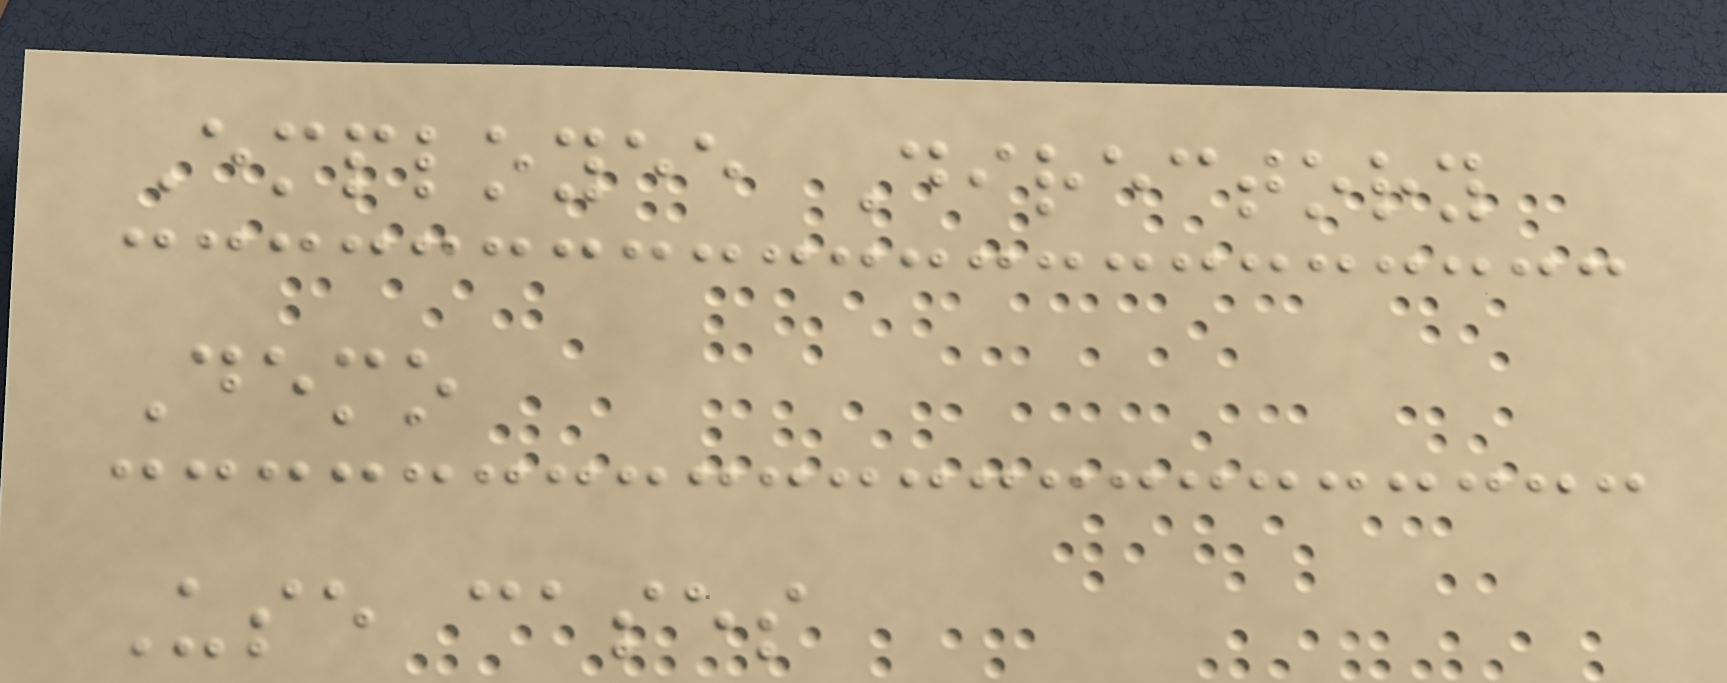Employee Directory
Demo
Use cases
